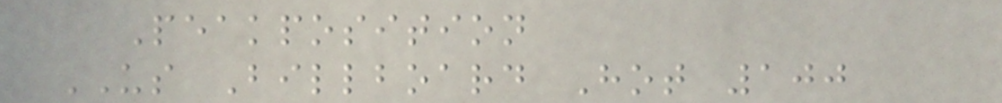Peakposition
US Billboard Hot 100
